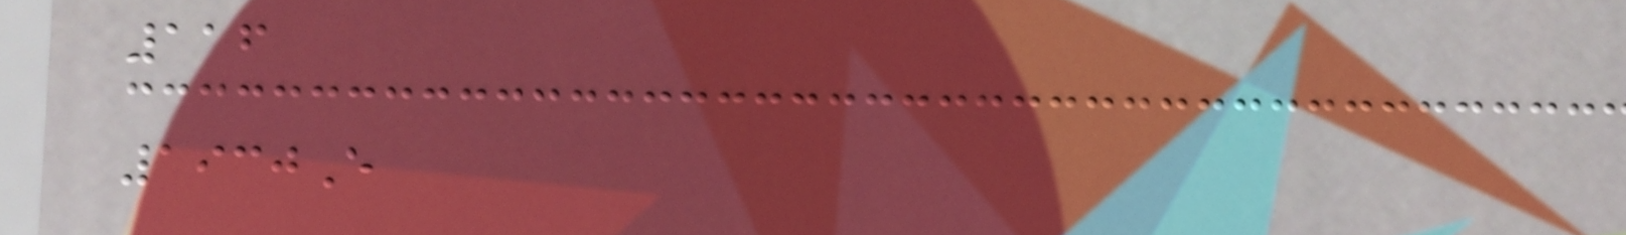116
1930E
